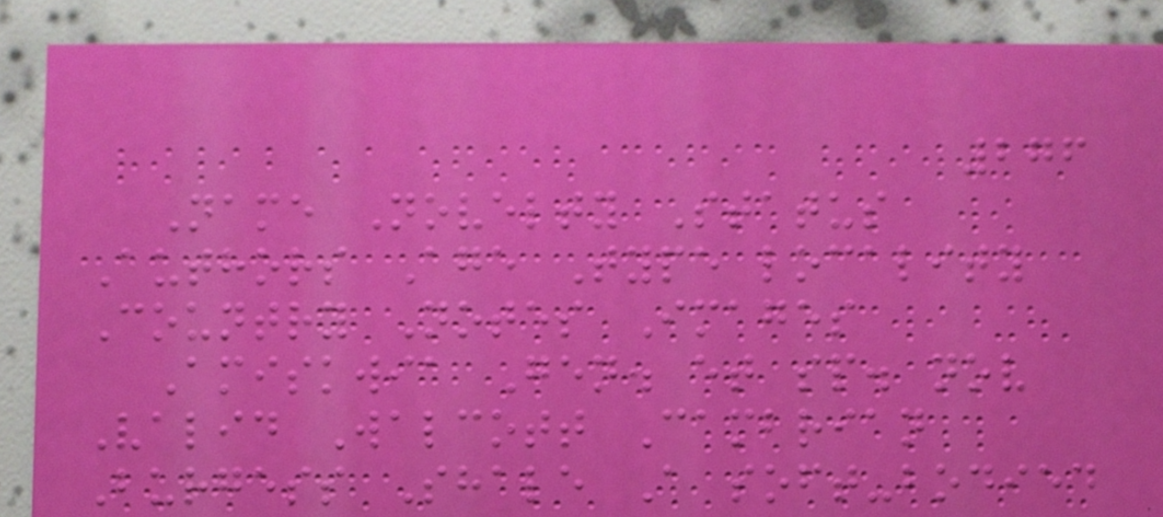276
Name Novelty Status
Authors Age Type locality
Country Notes Images
Amiskwia Gen. et sp. nov
Valid Walcott Cambrian
Burgess Shale A soft-bodied
